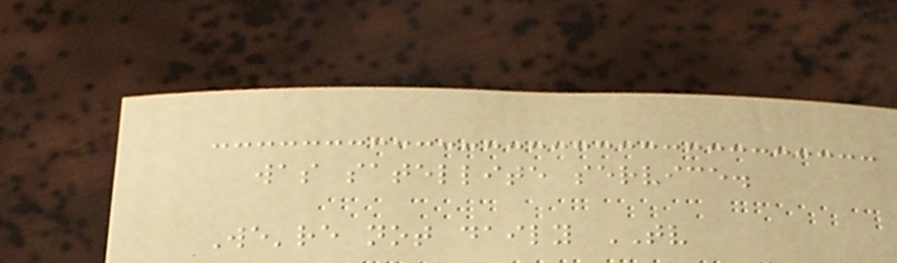was satellite service.
We're not daily TV
